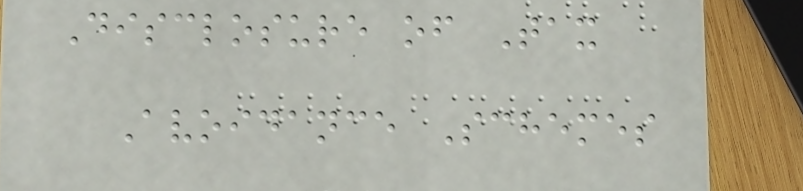Disclosure of Tax
Avoidance Schemes
